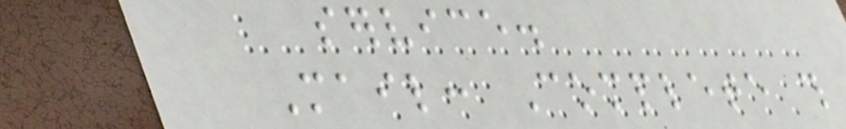service.
Mail: Complete this
